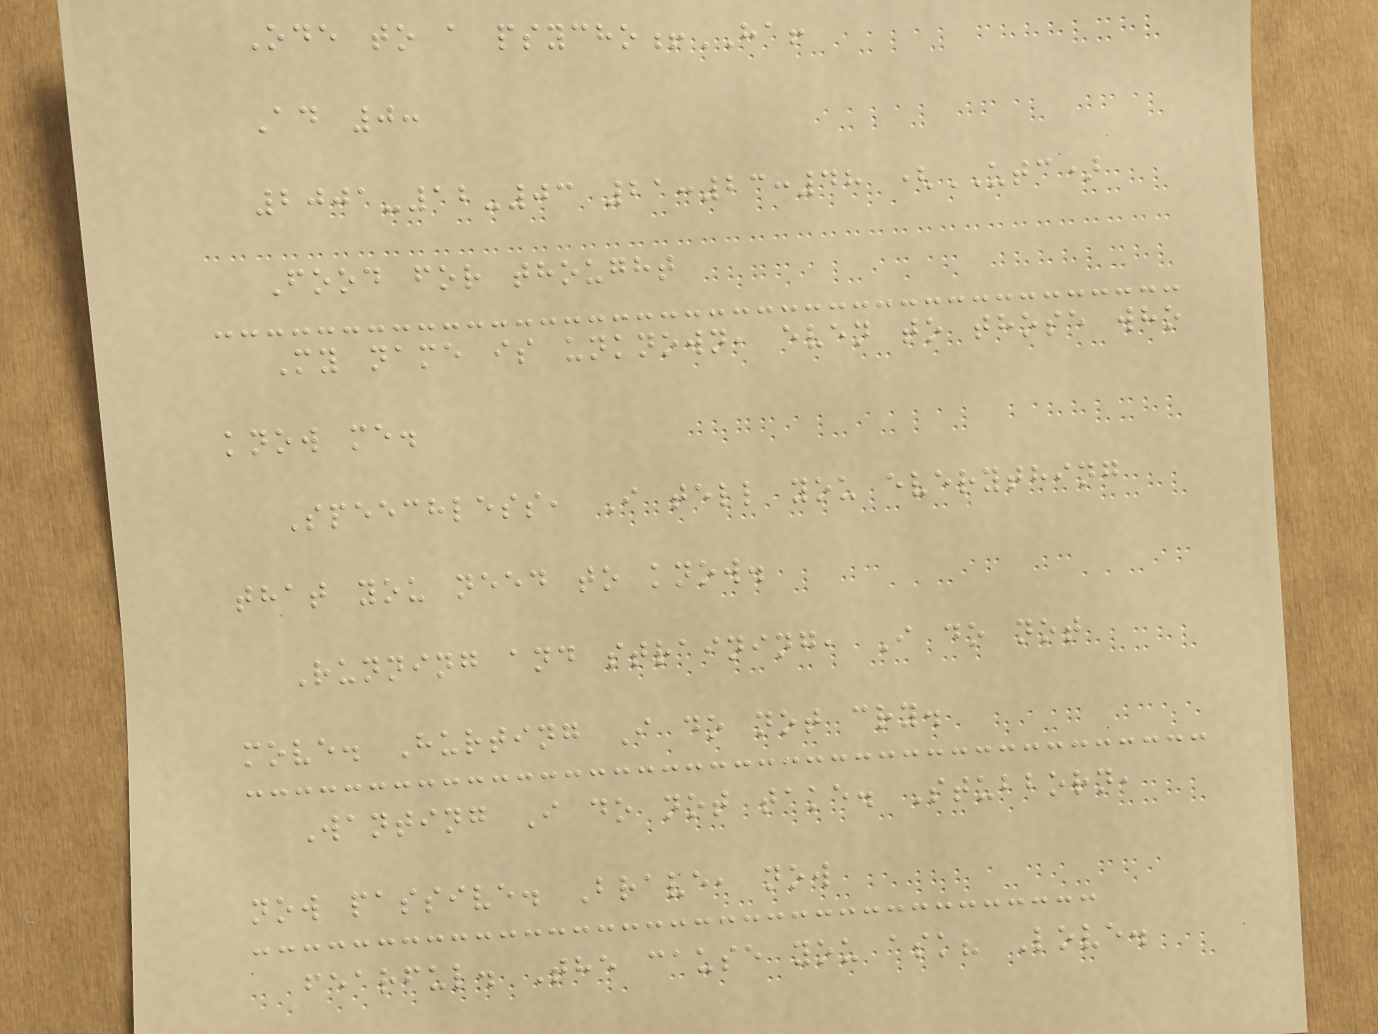Ode to a psycho!HA!
Ad 0:
2001-12-03 21:23:48 (UTC)
Food for thought
My name is unknown, even to those who
know me.
Speechless, I tell you everything
that you need to know.
Running and straining, I do not
move. Hurting I do not cry.
Wanting I do not take. Stubborn,
now passive. Brave, now
fearful. The cause you ask? Love.
